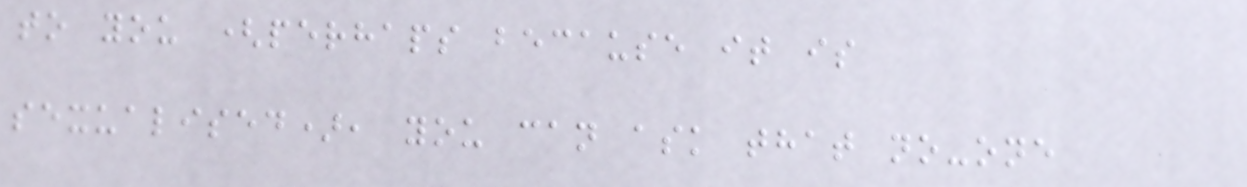to you (perhaps because it is
sexualised), you can ask that no-one
